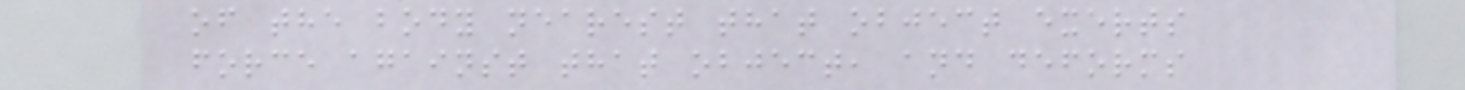of the body nearest that object exerts
force against that object, and deforms
